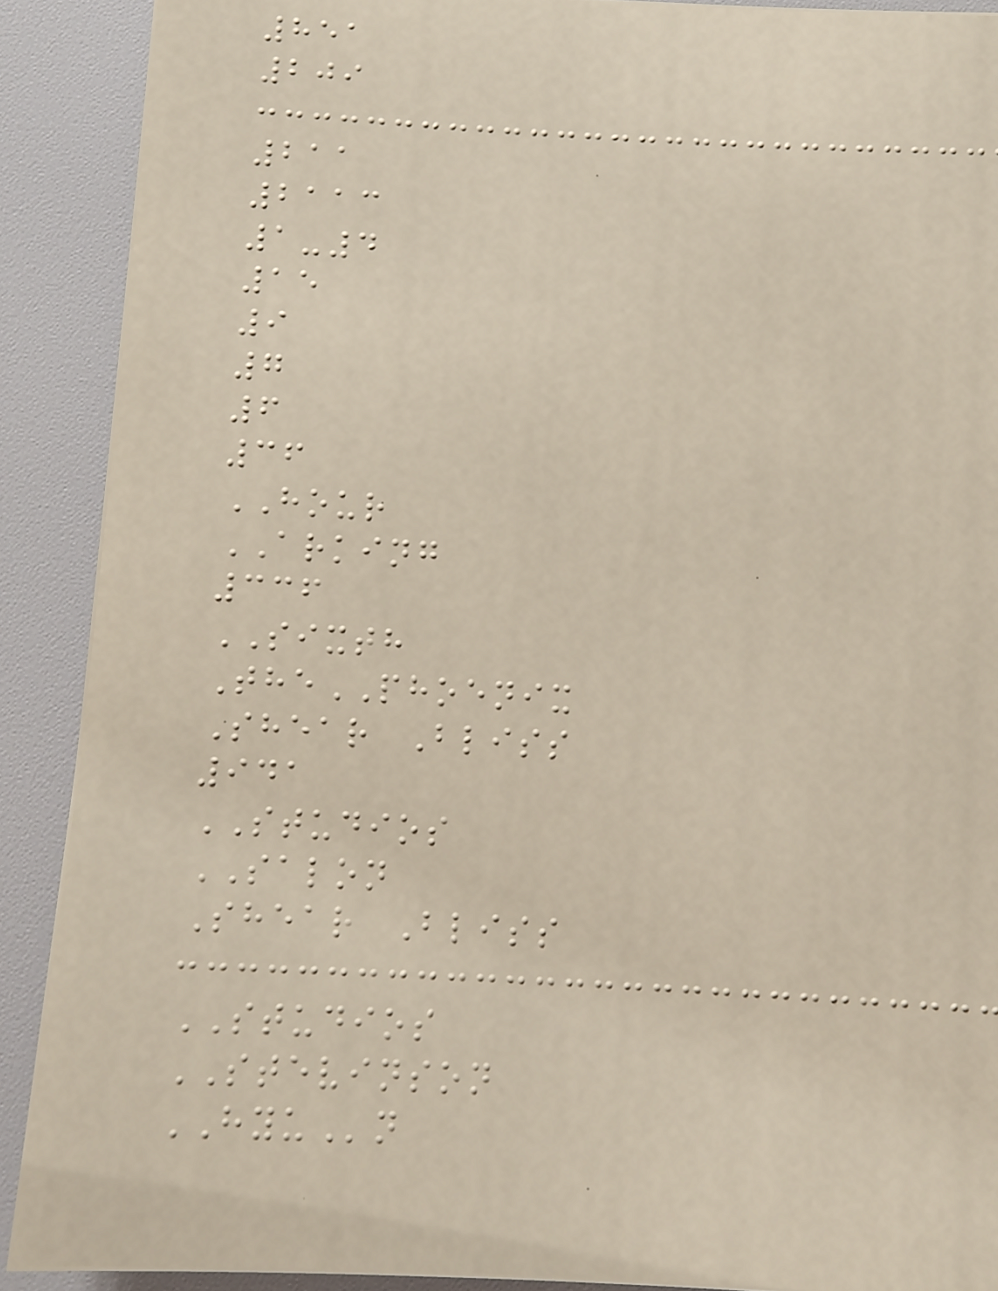851
209
211
2113
1-4
15
9
7
6
36
HOUR
ARKING
336
SIXTH
ThePHOENIX
Shear Bliss
941
STUDIOS
SALON
Shear Bliss
STUDIOS
STEVINSON
HYUn
